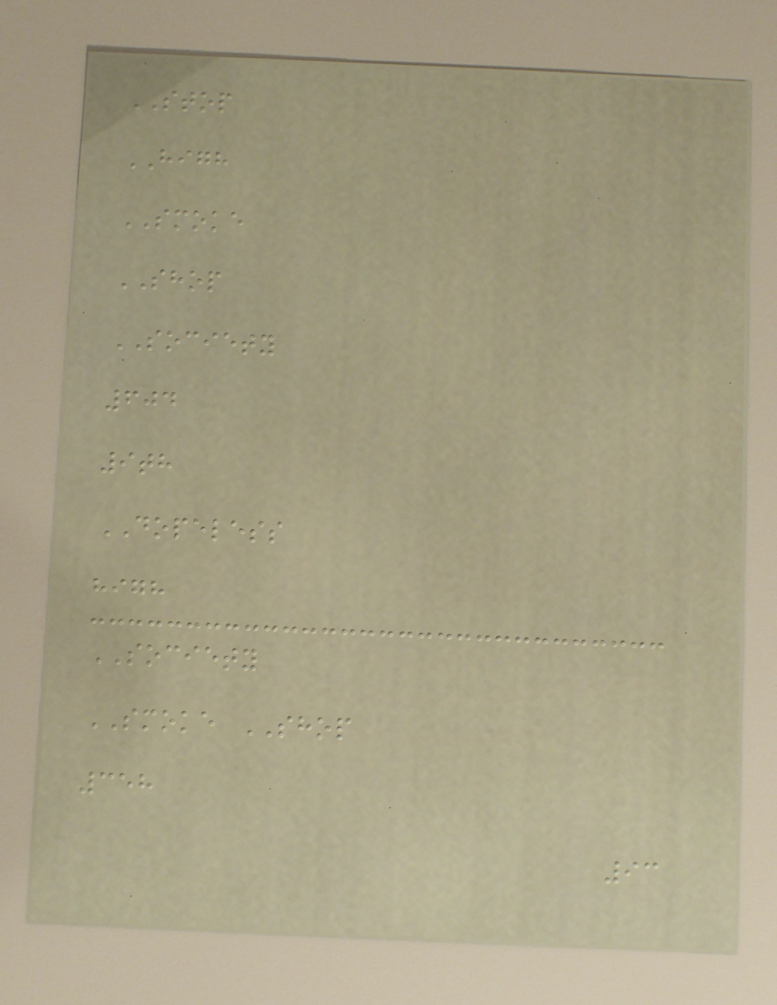STOP
HIGH
SMOKE
SHOP
SOCIETY
604
9th
DOPELESS
high
SOCIETY
SMOKE SHOP
358
93
